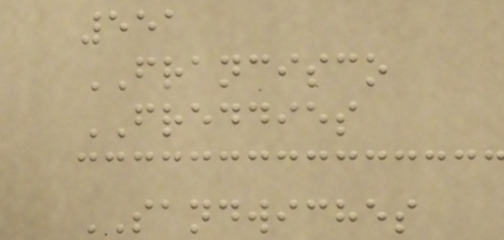551
FRANCISCO
FREDDIES
SANDWICHES
